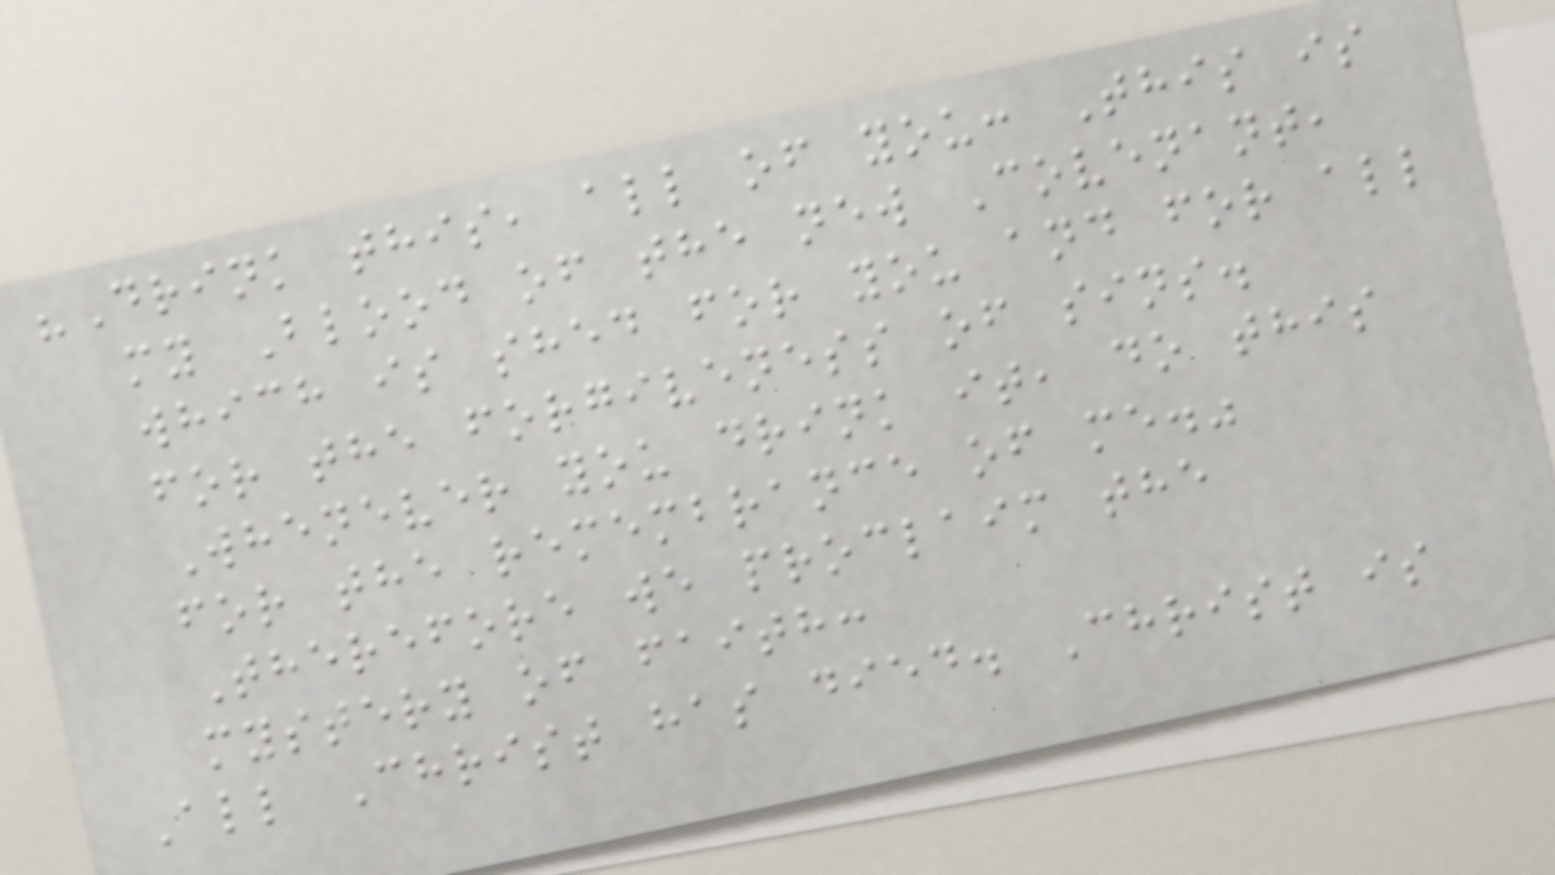"Drink this, all of you: This is
my Blood of the new Covenant,
which is shed for you and for all
for the forgiveness of sins.
Whenever you drink it, do this
for the remembrance of me."
Therefore we proclaim the
mystery of faith:
All Christ has died. Christ is
